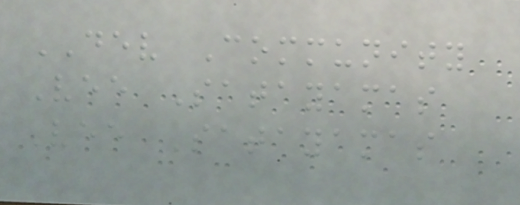DEV Community
Vee Satayamas
Vee Satayamas
